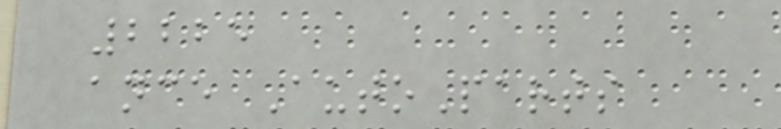2225
ance AutoParts
